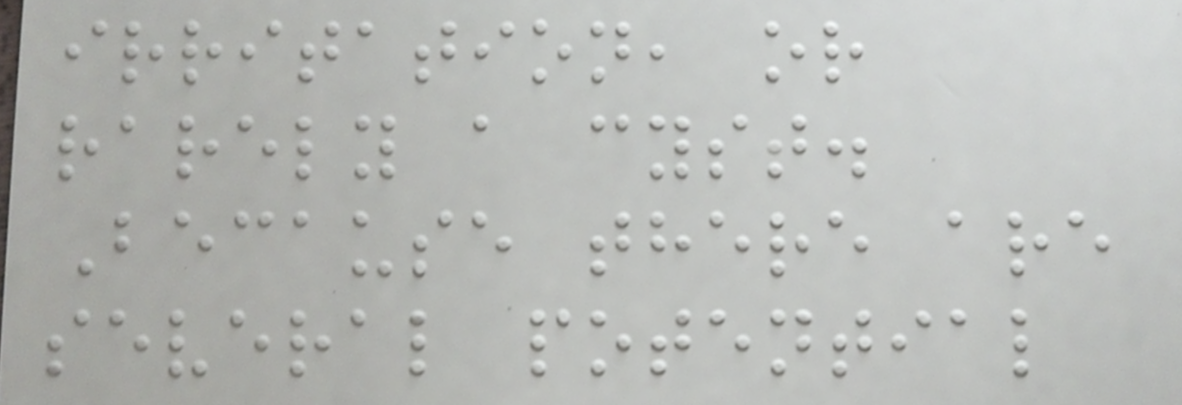irritation, or
rarely a cyst.
Because there are
several potential
